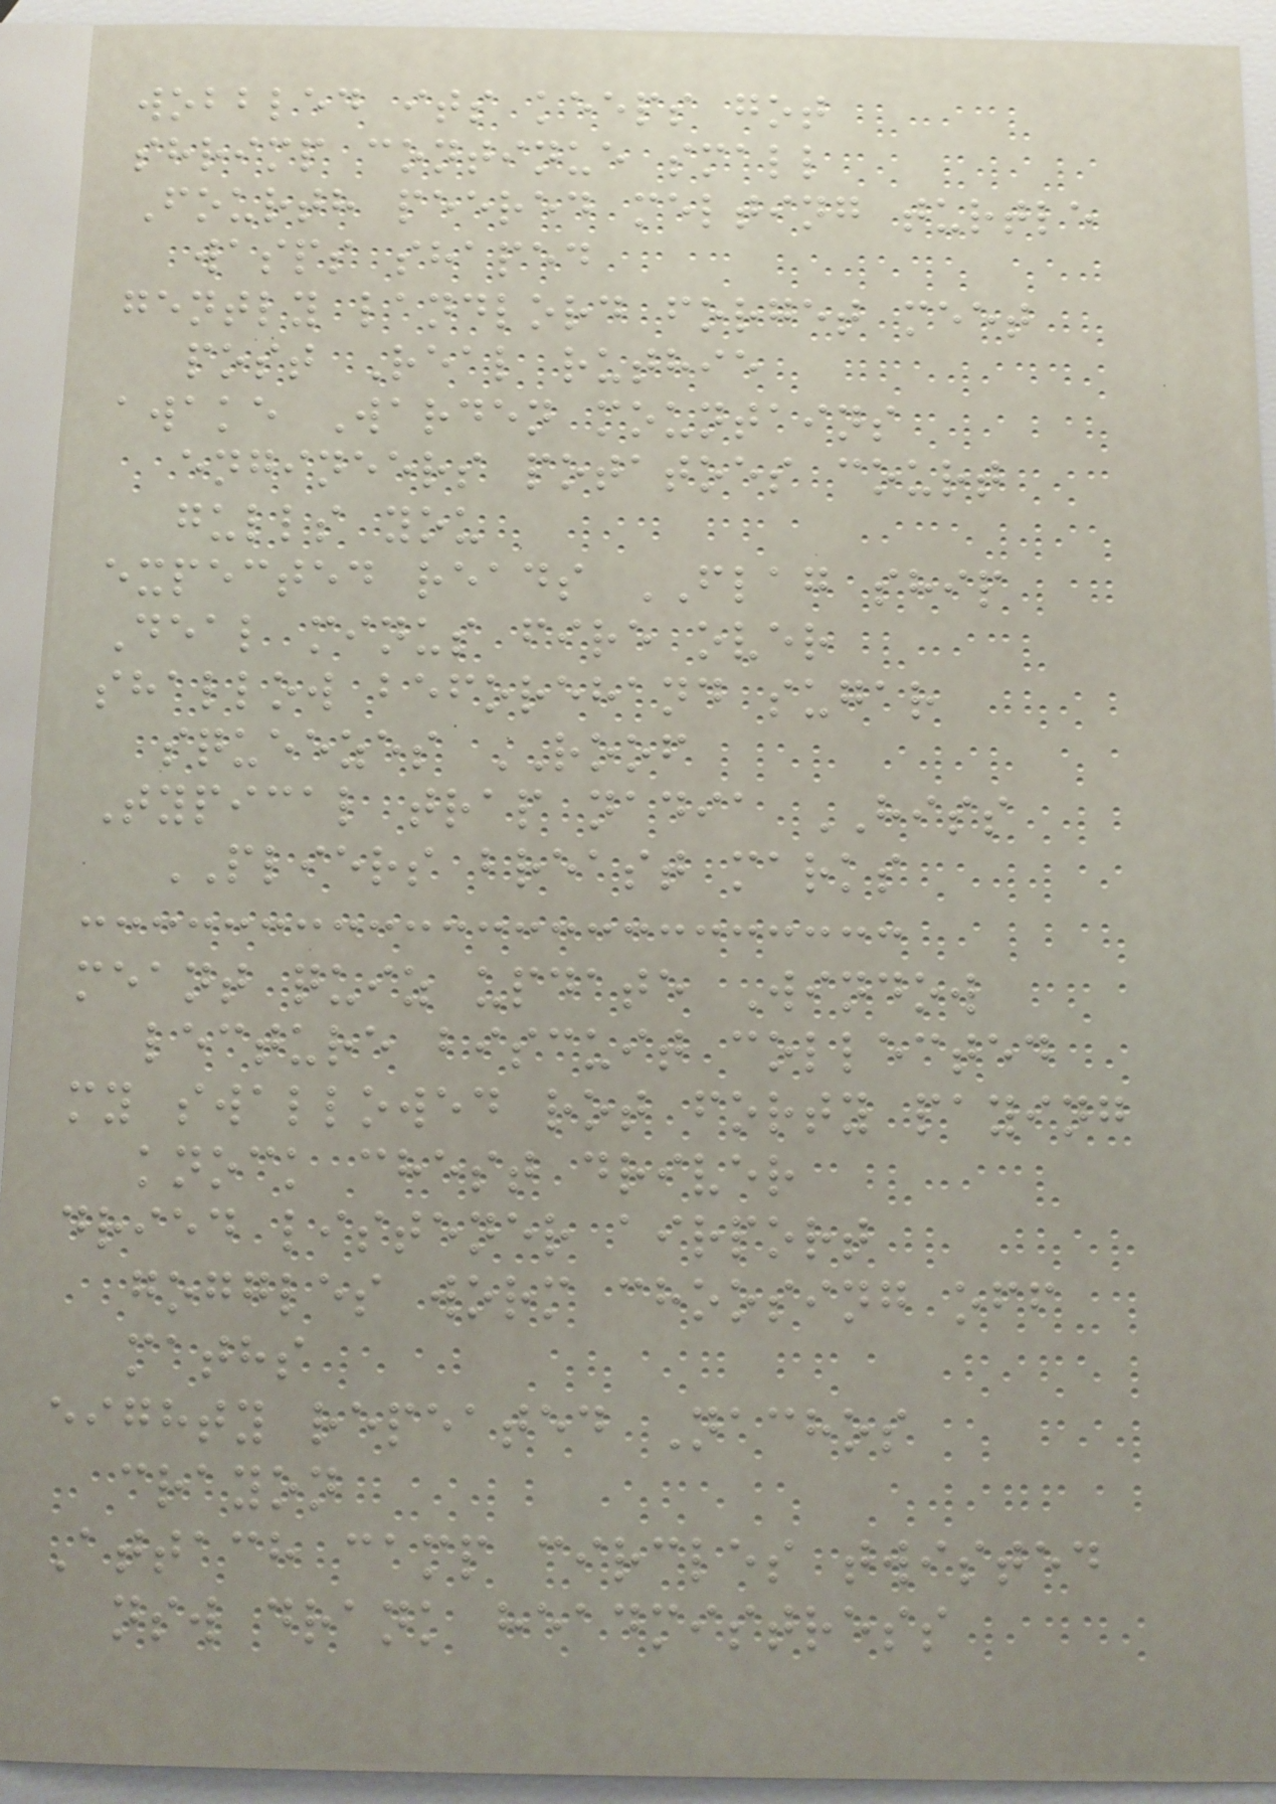wobbled its keeps got
shrimp continue small
Fourth peered melting turtle
wasps shaped
gently landlord forget meet
post Real ruthie
awake Warden mountains
engineers potatoes court
gulls you
expected reads FLAG ship
Deal minus fire over
shallow beforehand sugar
squeezes ROOF
Typical trap nadia HISS
PLIERS breast marks
meant quiz update Window
lecture biscuit collected
my swallowed rot forty paying
knock chest driver
dried listener airport
goggles worm choosing off
maths
eighty repeated Nachos
crayon
Attach camp circles twisted
nsw drank headmistress
